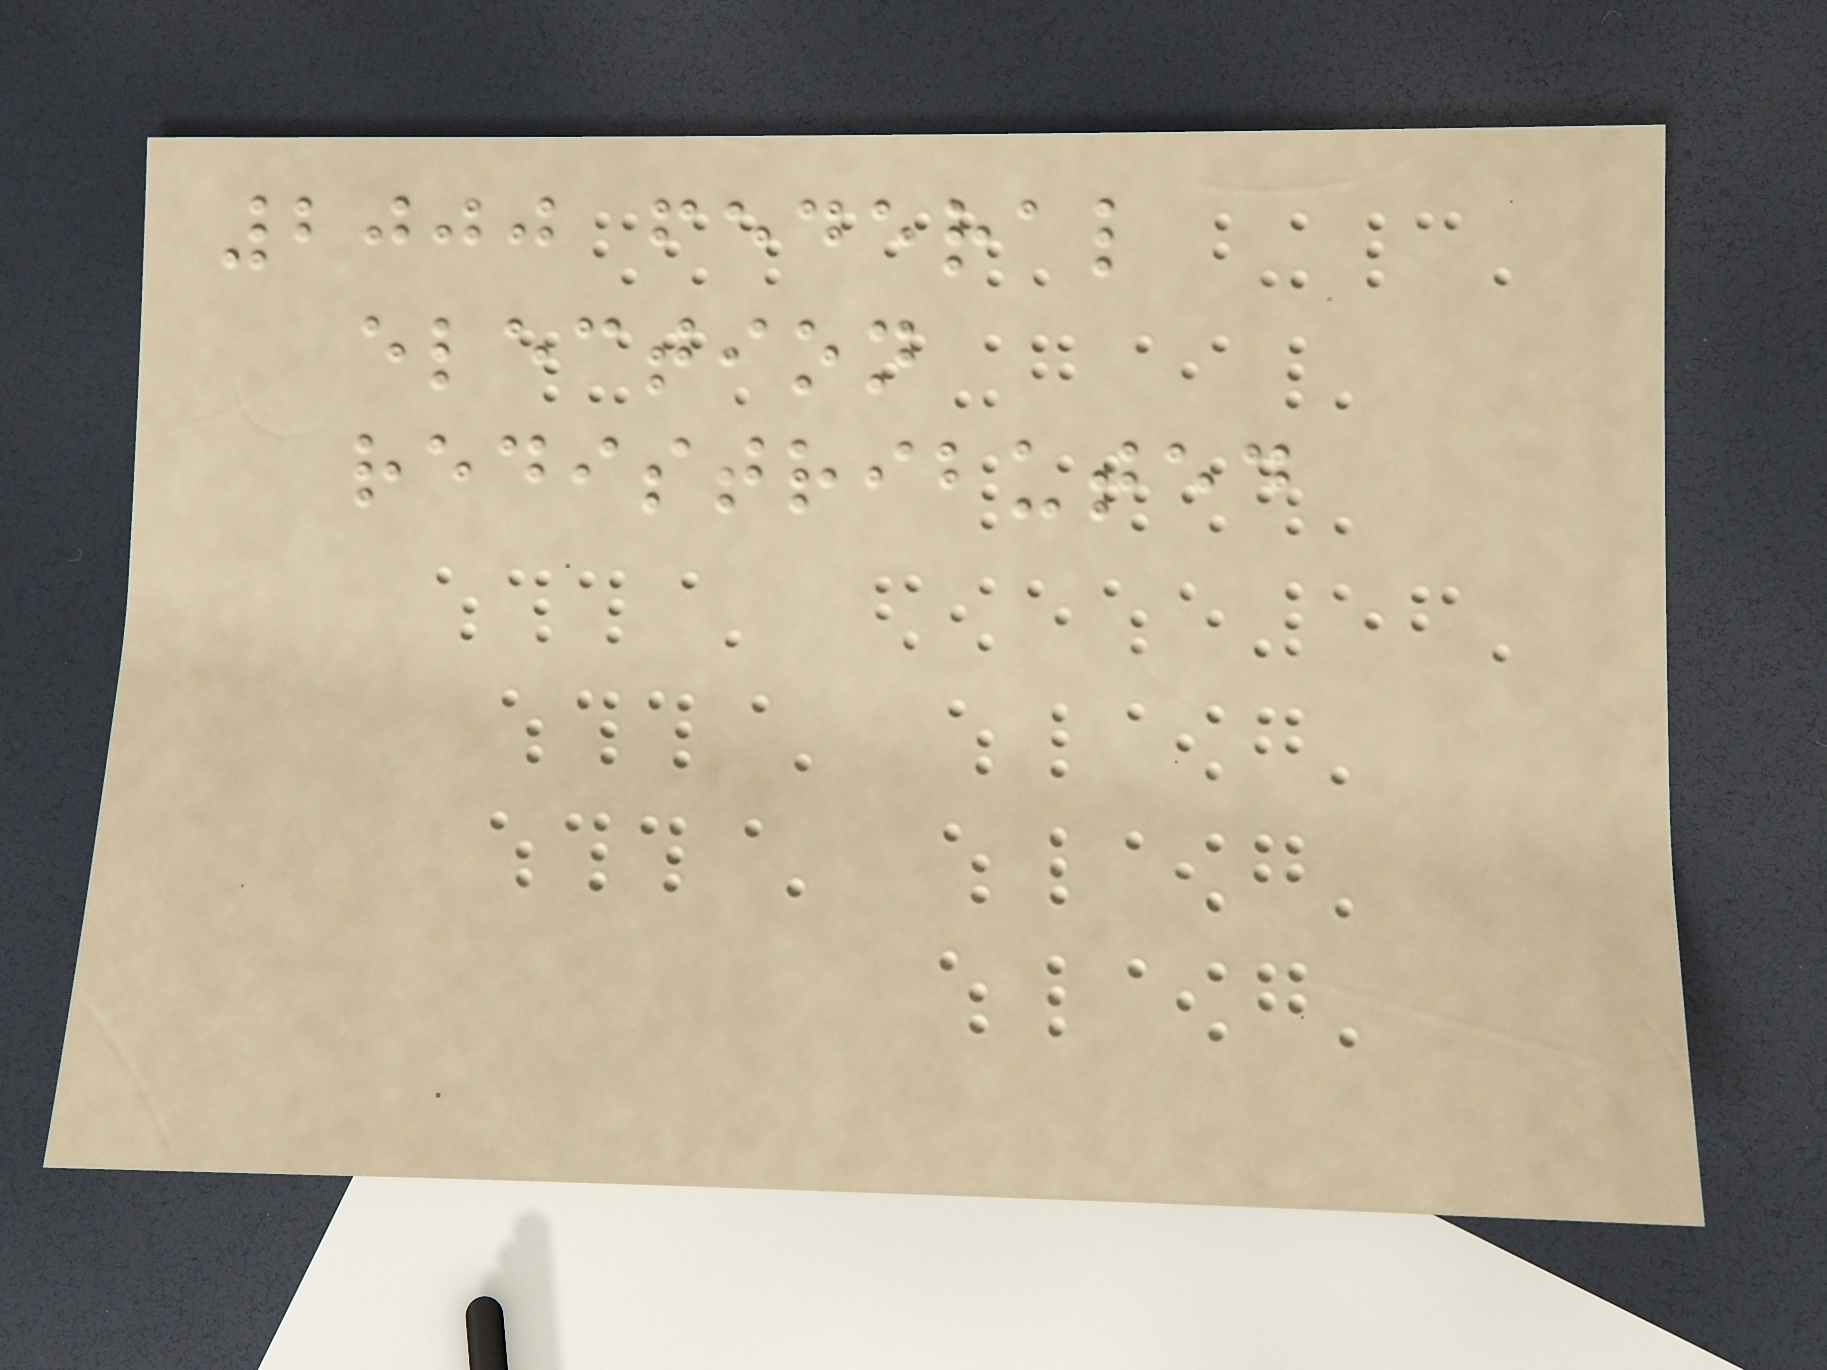2000 federal
election
redistributed
